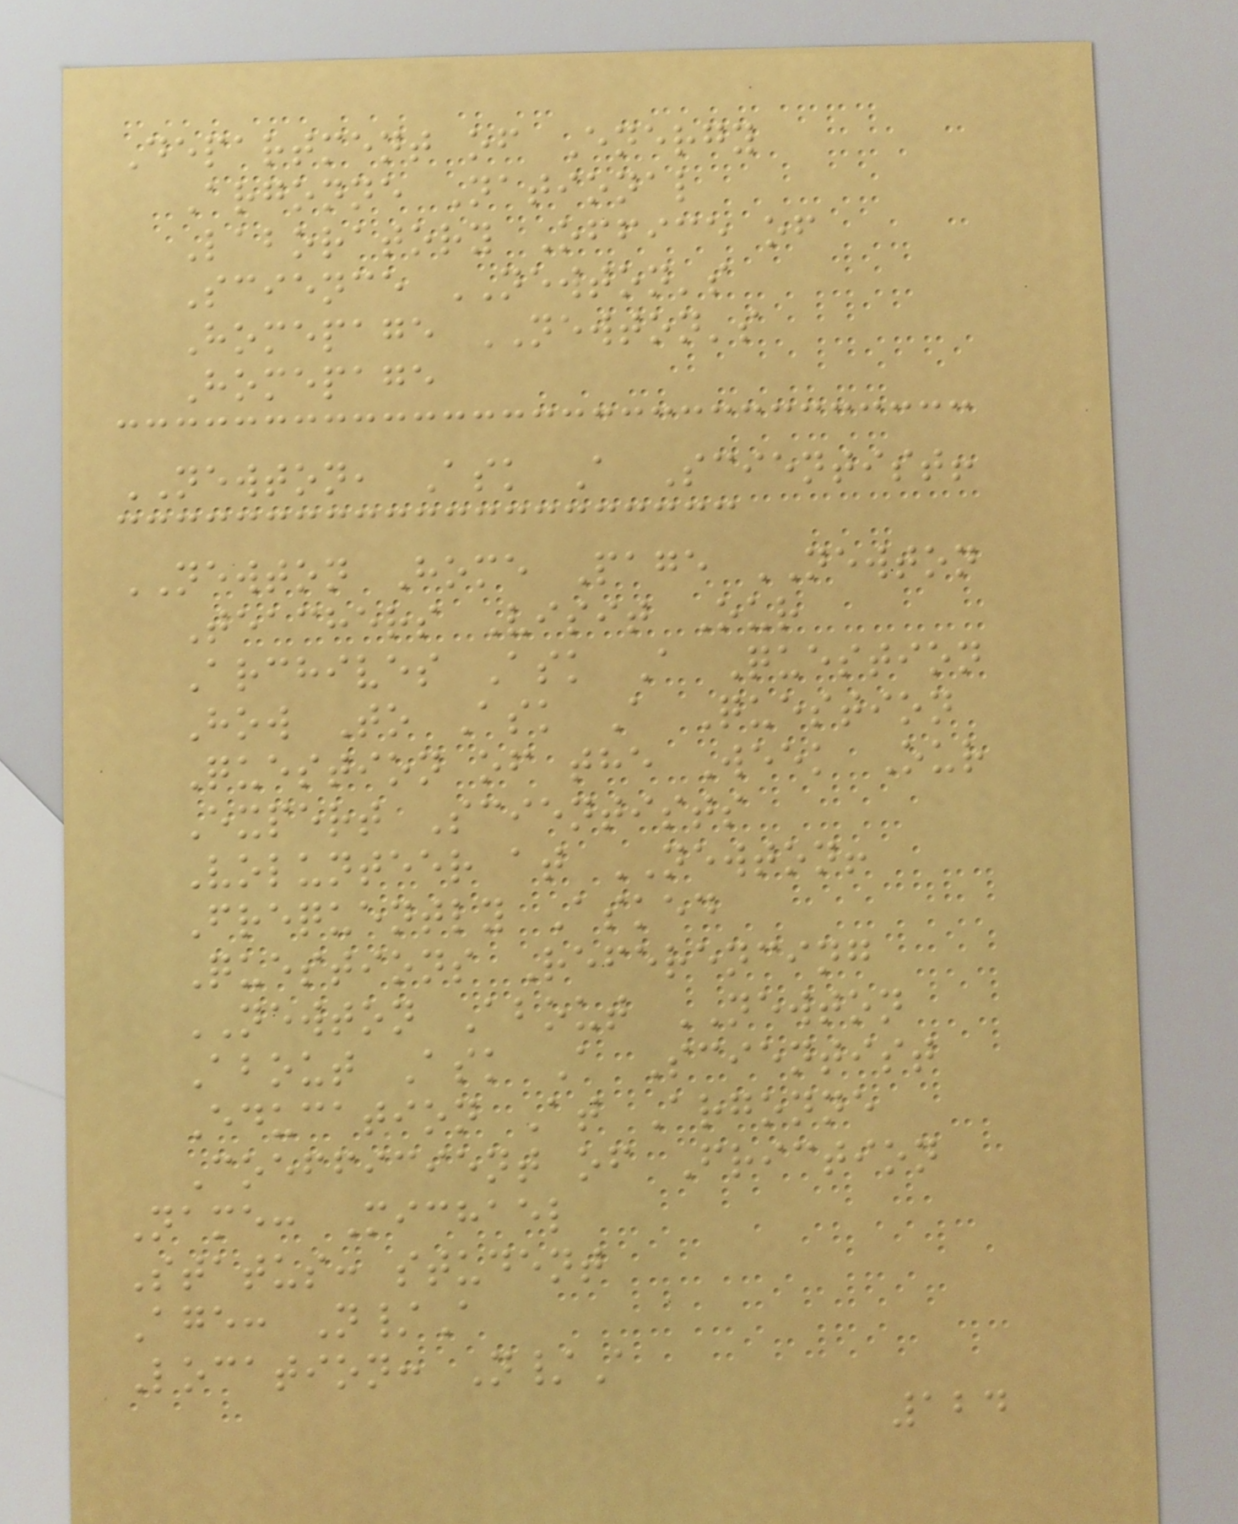Department of Energy
Argonne National
Laboratory Office of
Science NEWTON's
Homepage NEWTON's
Homepage
NEWTON, Ask A Scientist!
NEWTON Home Page NEWTON
Teachers Visit Our
Archives Ask A Question
How To Ask A Question
Question of the Week Our
Expert Scientists
Volunteer at NEWTON!
Frequently Asked
Questions Referencing
NEWTON About NEWTON
About Ask A Scientist
Education At Argonne
Coefficient of Friction
Name: Michael
Status: student
Age: N/A
Location: N/A
124
